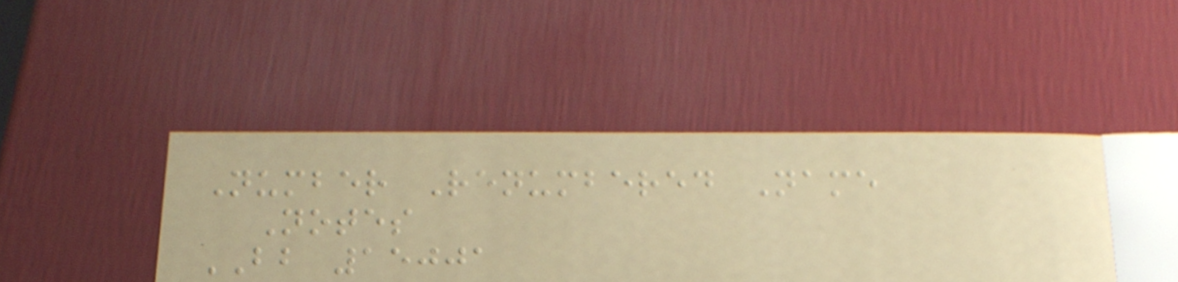Number Renumbered Name
Notes
BB 15001
